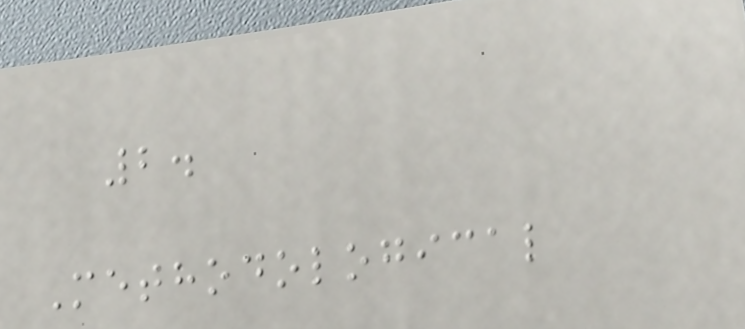2.
Methodological
